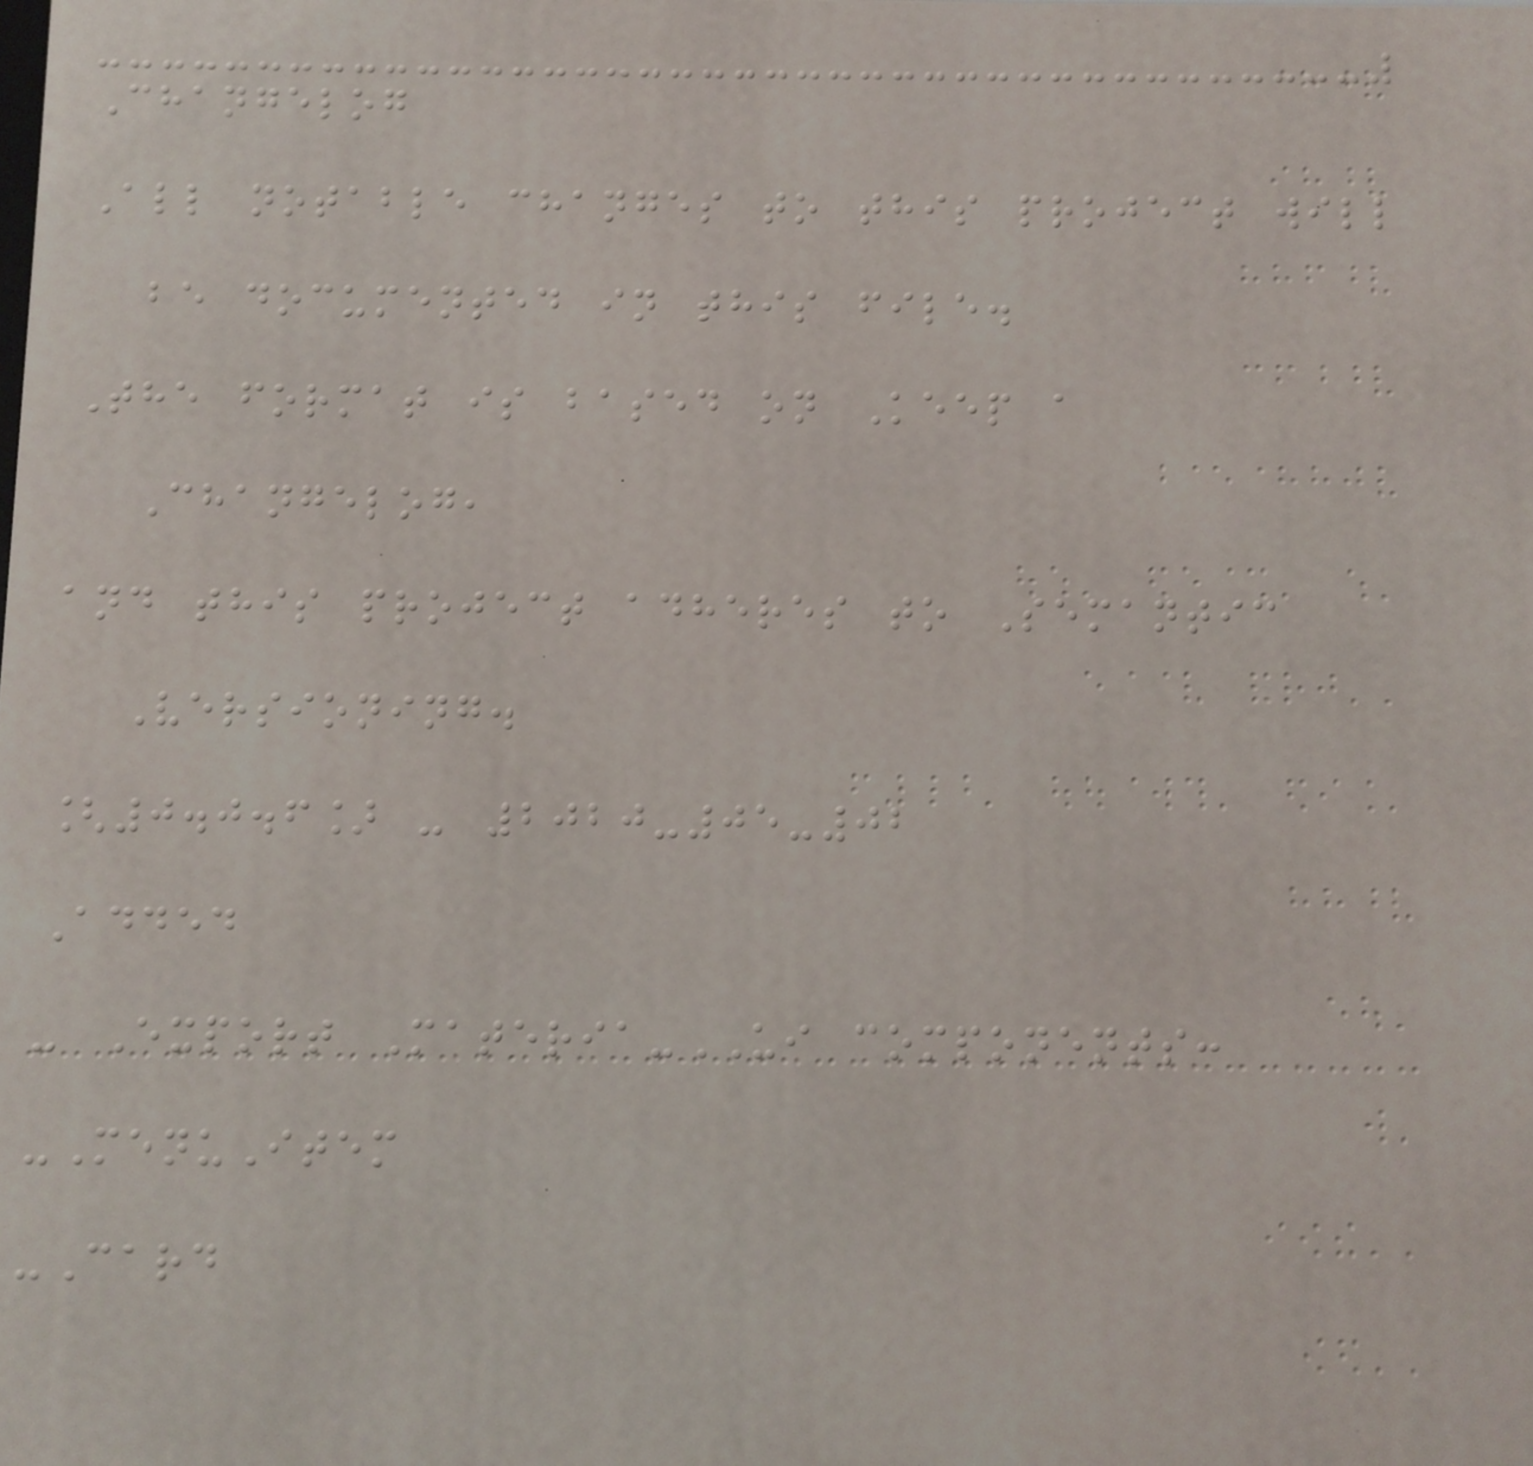Changelog
All notable changes to this project will
be documented in this file.
The format is based on Keep a
Changelog,
and this project adheres to Semantic
Versioning.
[0.0.6] - 2020-05-02
Added
- Export Materia-UI components:
-MenuItem
-Card
